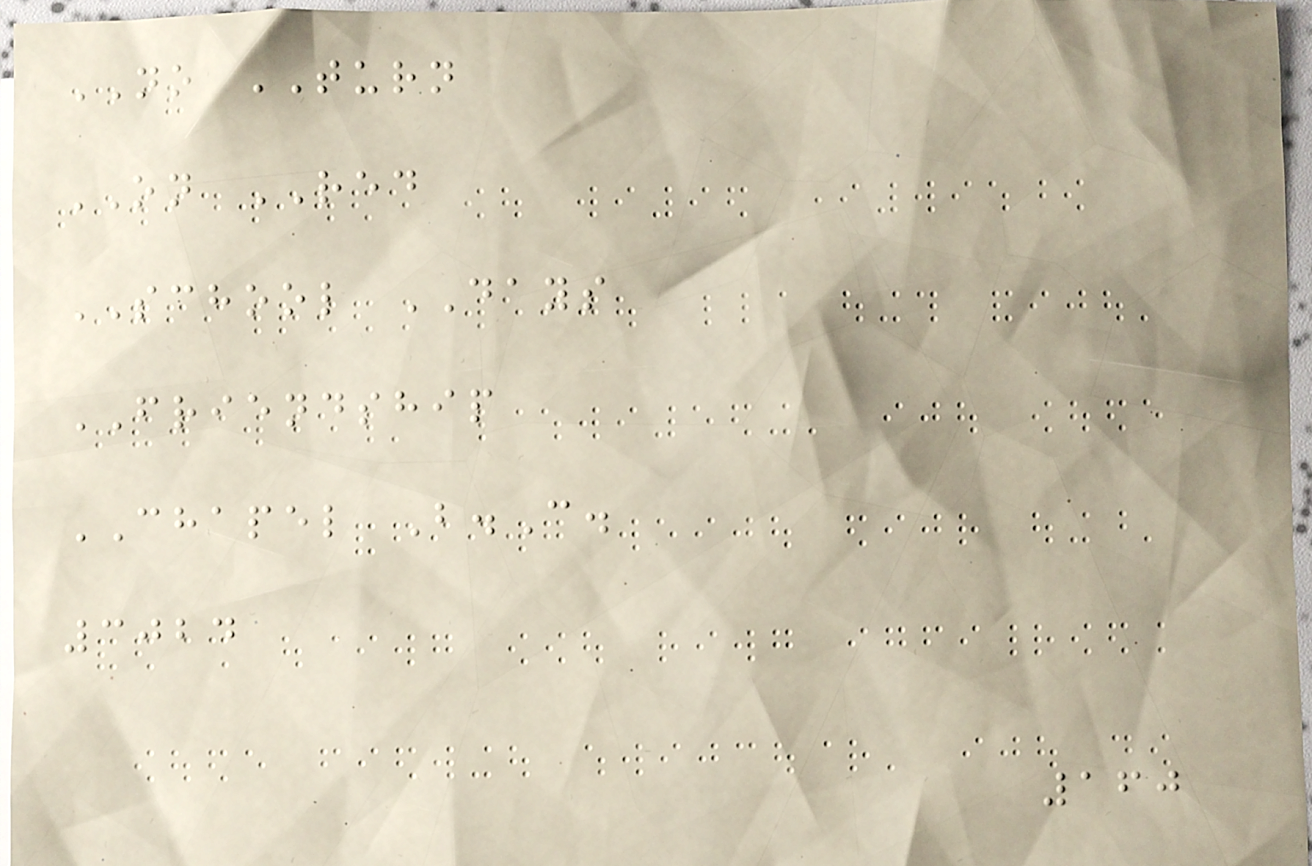NO TURN
ON RED
SCHOOL DAYS
FRIENDSHIP
CHAPEL B.C.
3024
160
